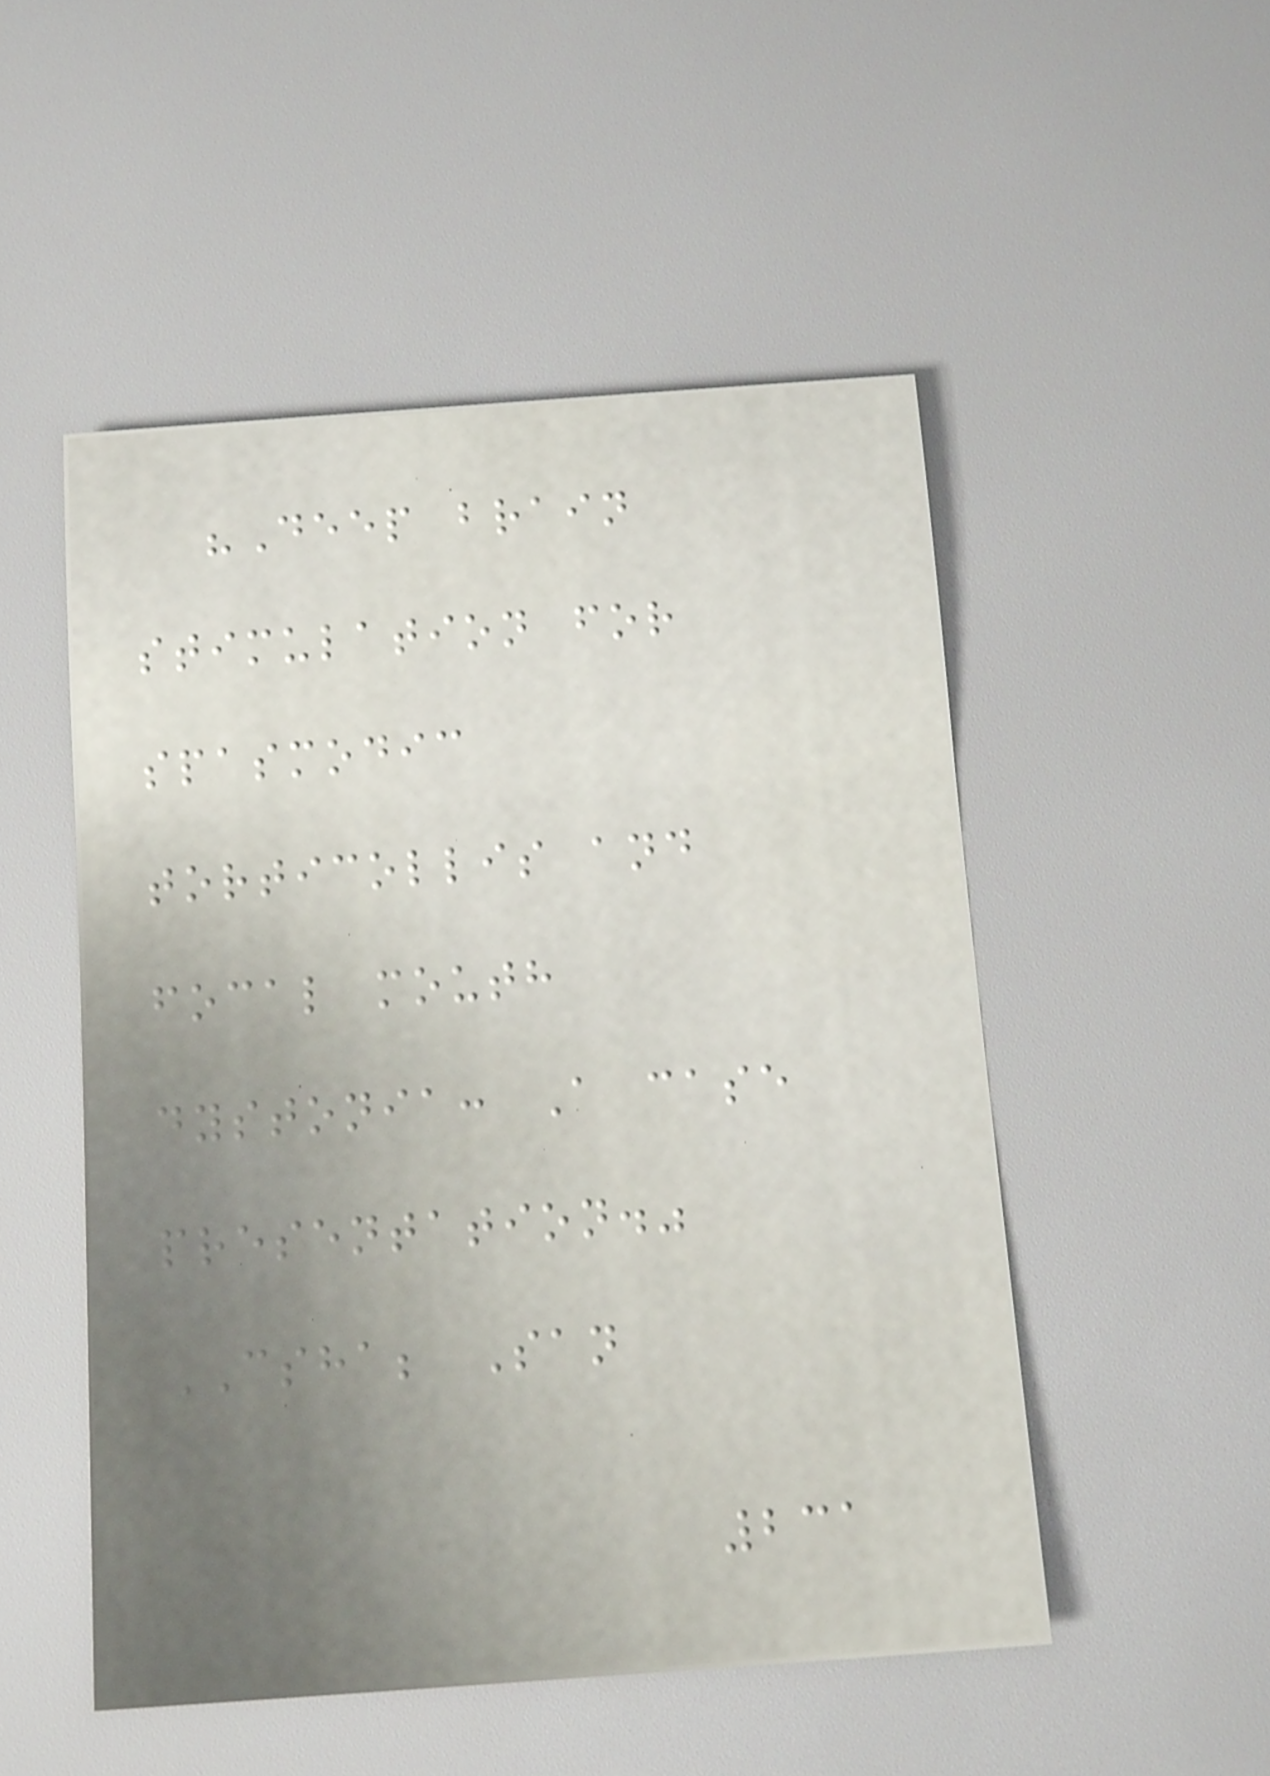"Deep brain
stimulation for
spasmodic
torticollis and
focal mouth
dystonia: A case
presentation."
CSHA; San
231
